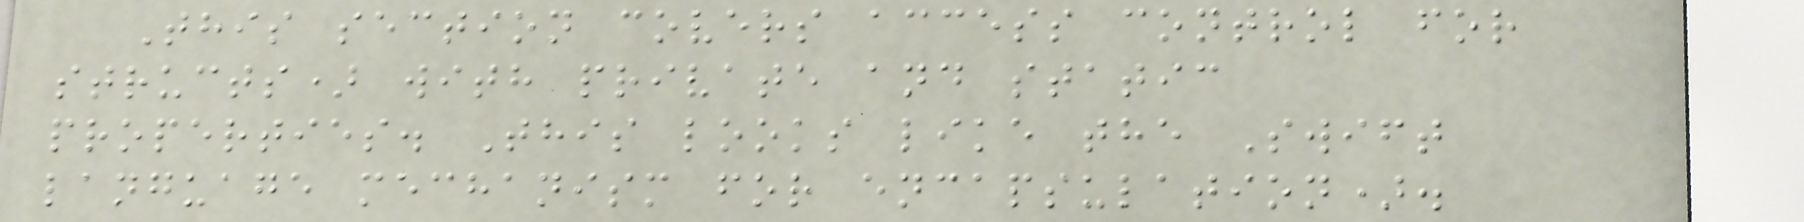This section covers access control for
structs) with private and static
properties. This looks like the Swift
language mechanism for encapsulation).
